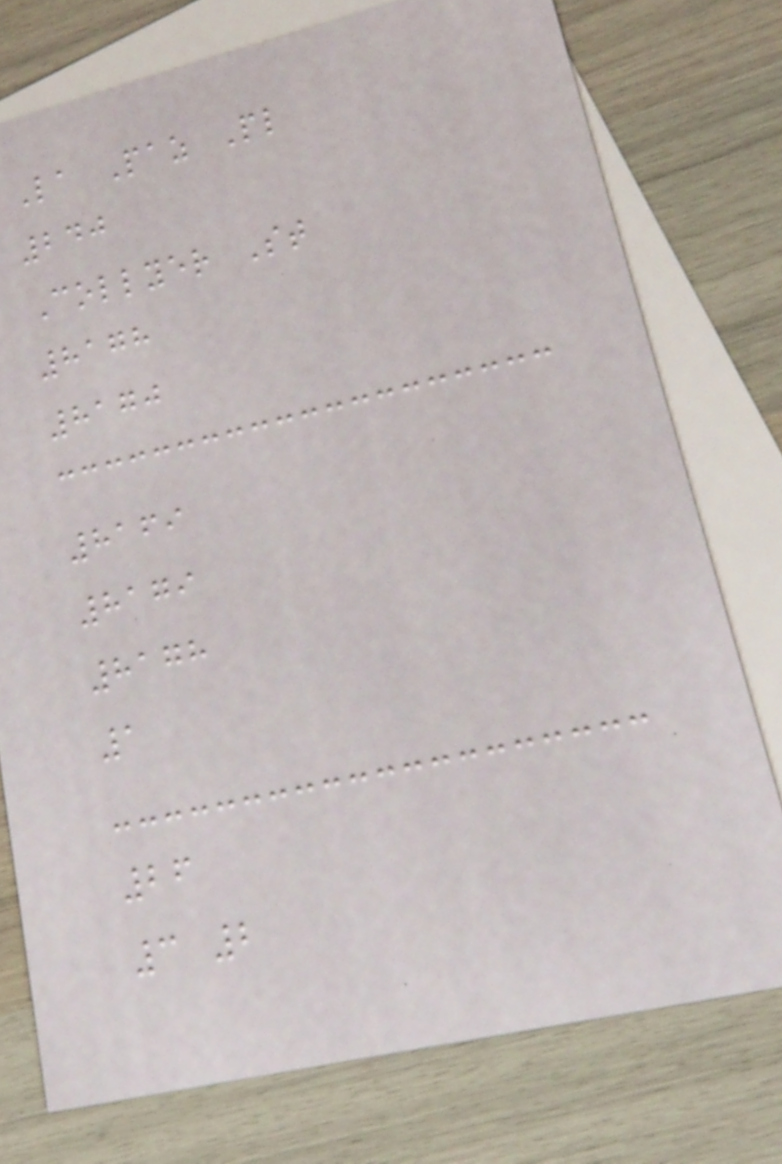La Paz Pl
240
Collyer St
8178
8170
8169
8179
8178
1
26
3 2
